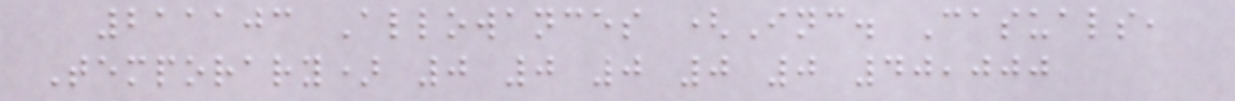211103 Allowances (Inc. Casuals,
Temporary) 0 0 0 0 0 40,000
